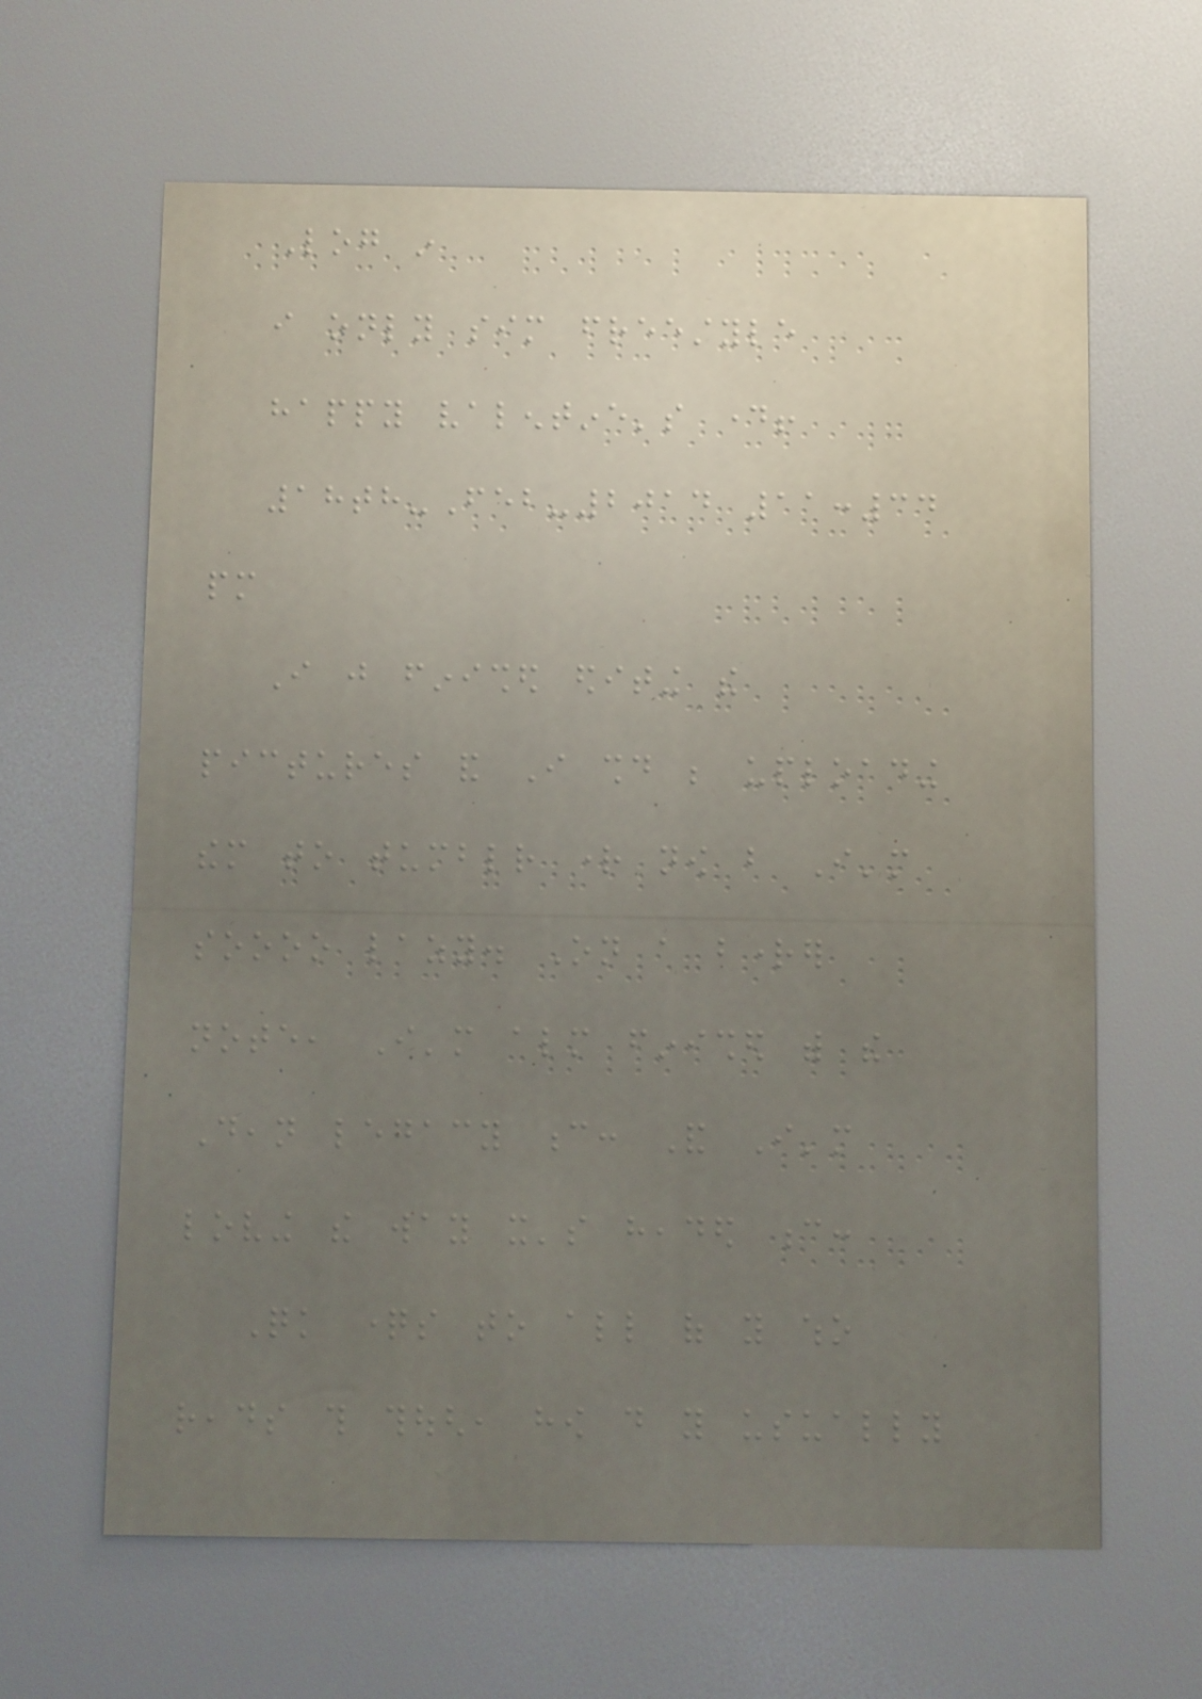Log in
i only sim freestyle
happy valentine's day!
18th-Feb-2014 11:34
pm
I just finished editing the
pictures and I should be uploading
them to tumblr right now but I'm
soooo lazy. On a brighter
note, I'm almost finished with the
Dean legacy c: And I'm
loving the way it's headed c:
Quick questions to all of you who
reads this though, how do you usually
